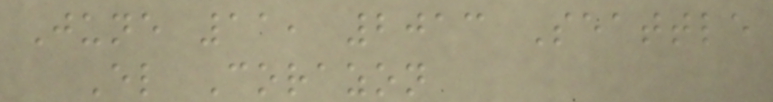June 11, 2013 Seattle
El Corazon
